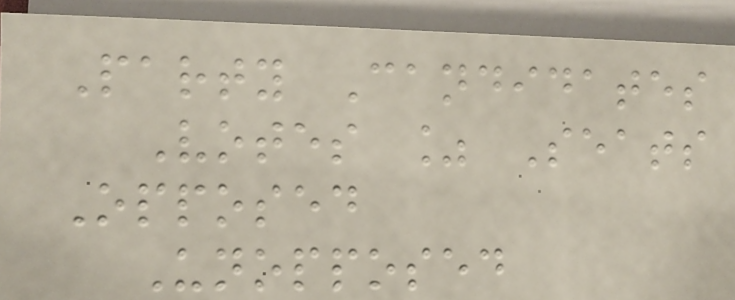Party Candidates
Votes % Seats
Opposed
Unopposed
